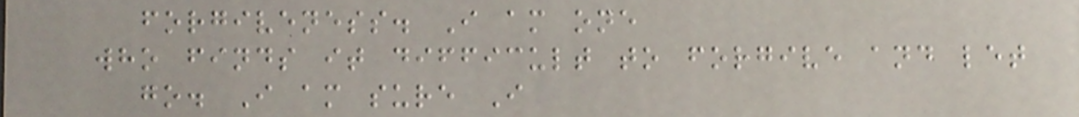forgiveness. I am one
who finds it difficult to forgive and let
go. I am sure I
